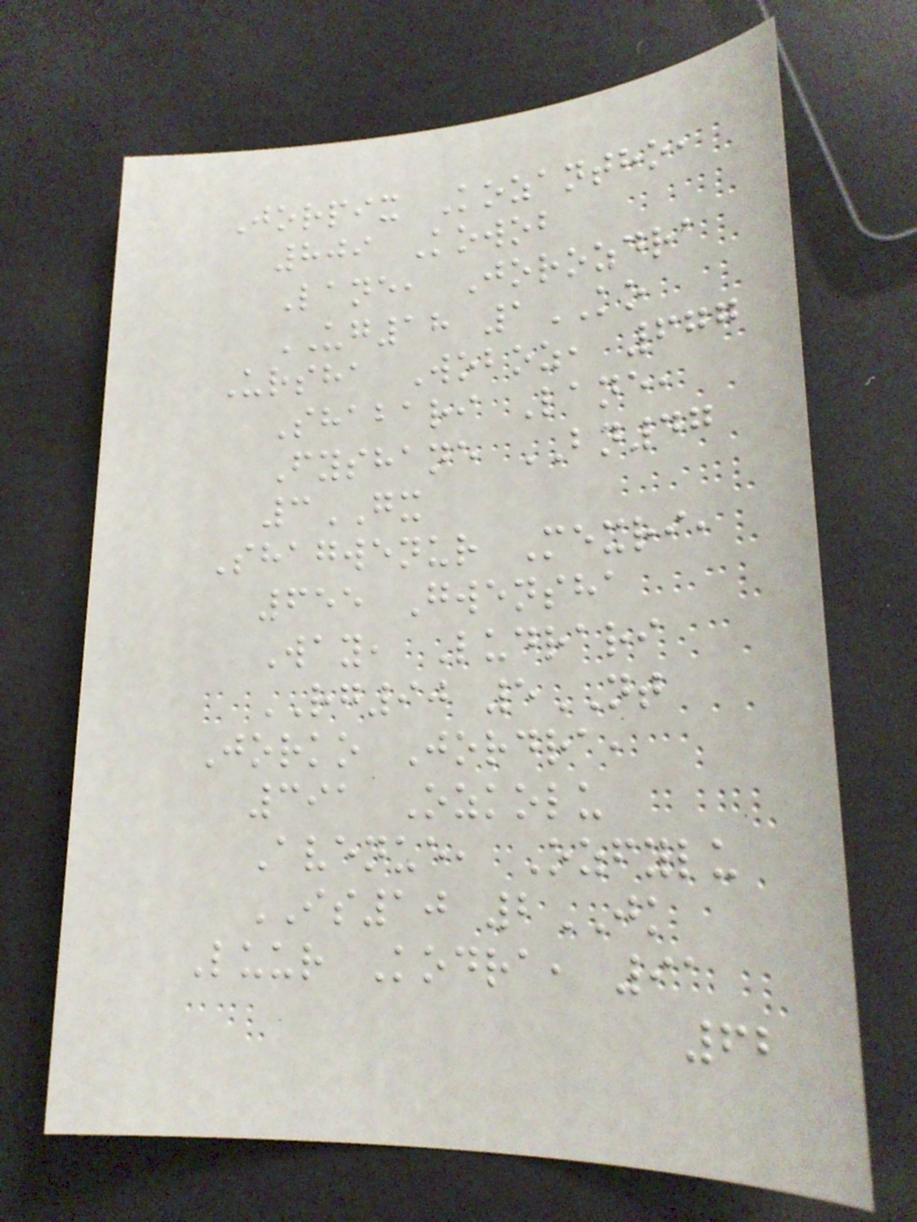Jorpix Kozantho,
809 Kowob
Lane, Jorozdra
UG18 1KO
Ursha Woboz, 677
Shabari Lane,
Fyshane BN47
3GX
Shagwenur Mexri,
655 Gwensha
Way, Ludrari
RG90 5NT
Jorko Jordra,
391 Ozkolu
Avenue, Ozfylu
IS10 2JK
Luur Kodra, 91
62
